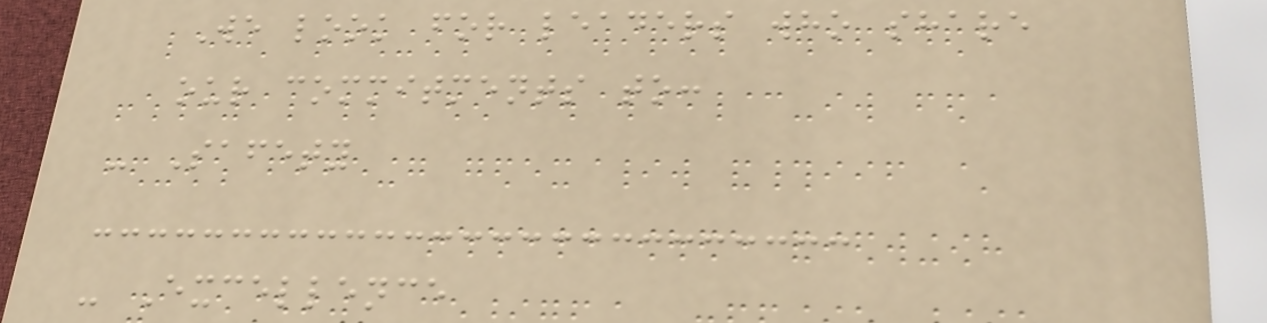We look for leaders who share
our commitments to:
- Safety
- Excellence
